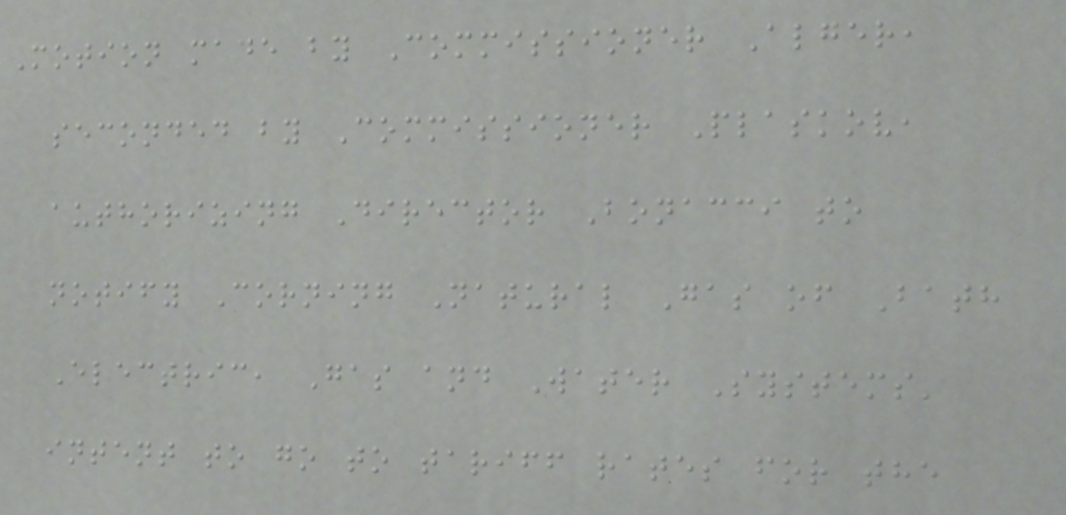Motion made by Commissioner Alger,
seconded by Commissioner Plaskov,
authorizing Director Bonacci to
notify Corning Natural Gas of Bath
Electric, Gas and Water Systems'
intent to go to tariff rates for the
